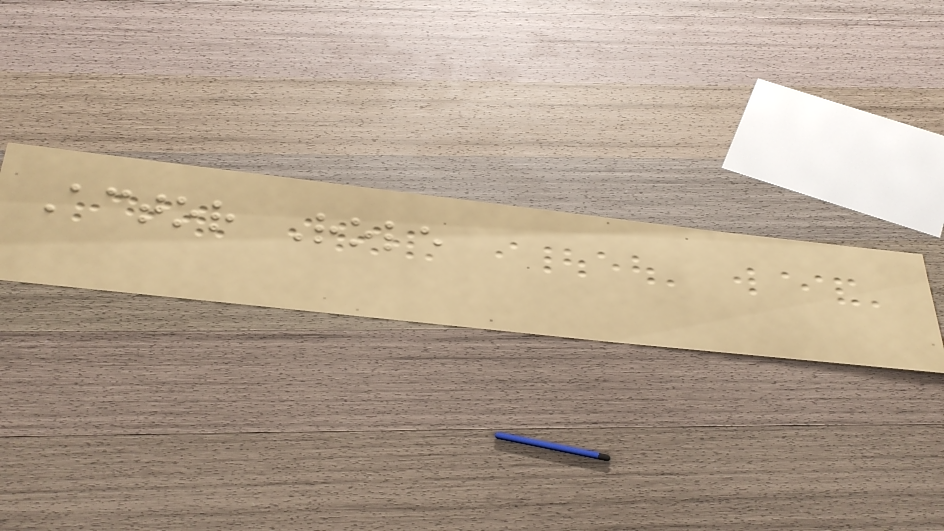Actor Role
